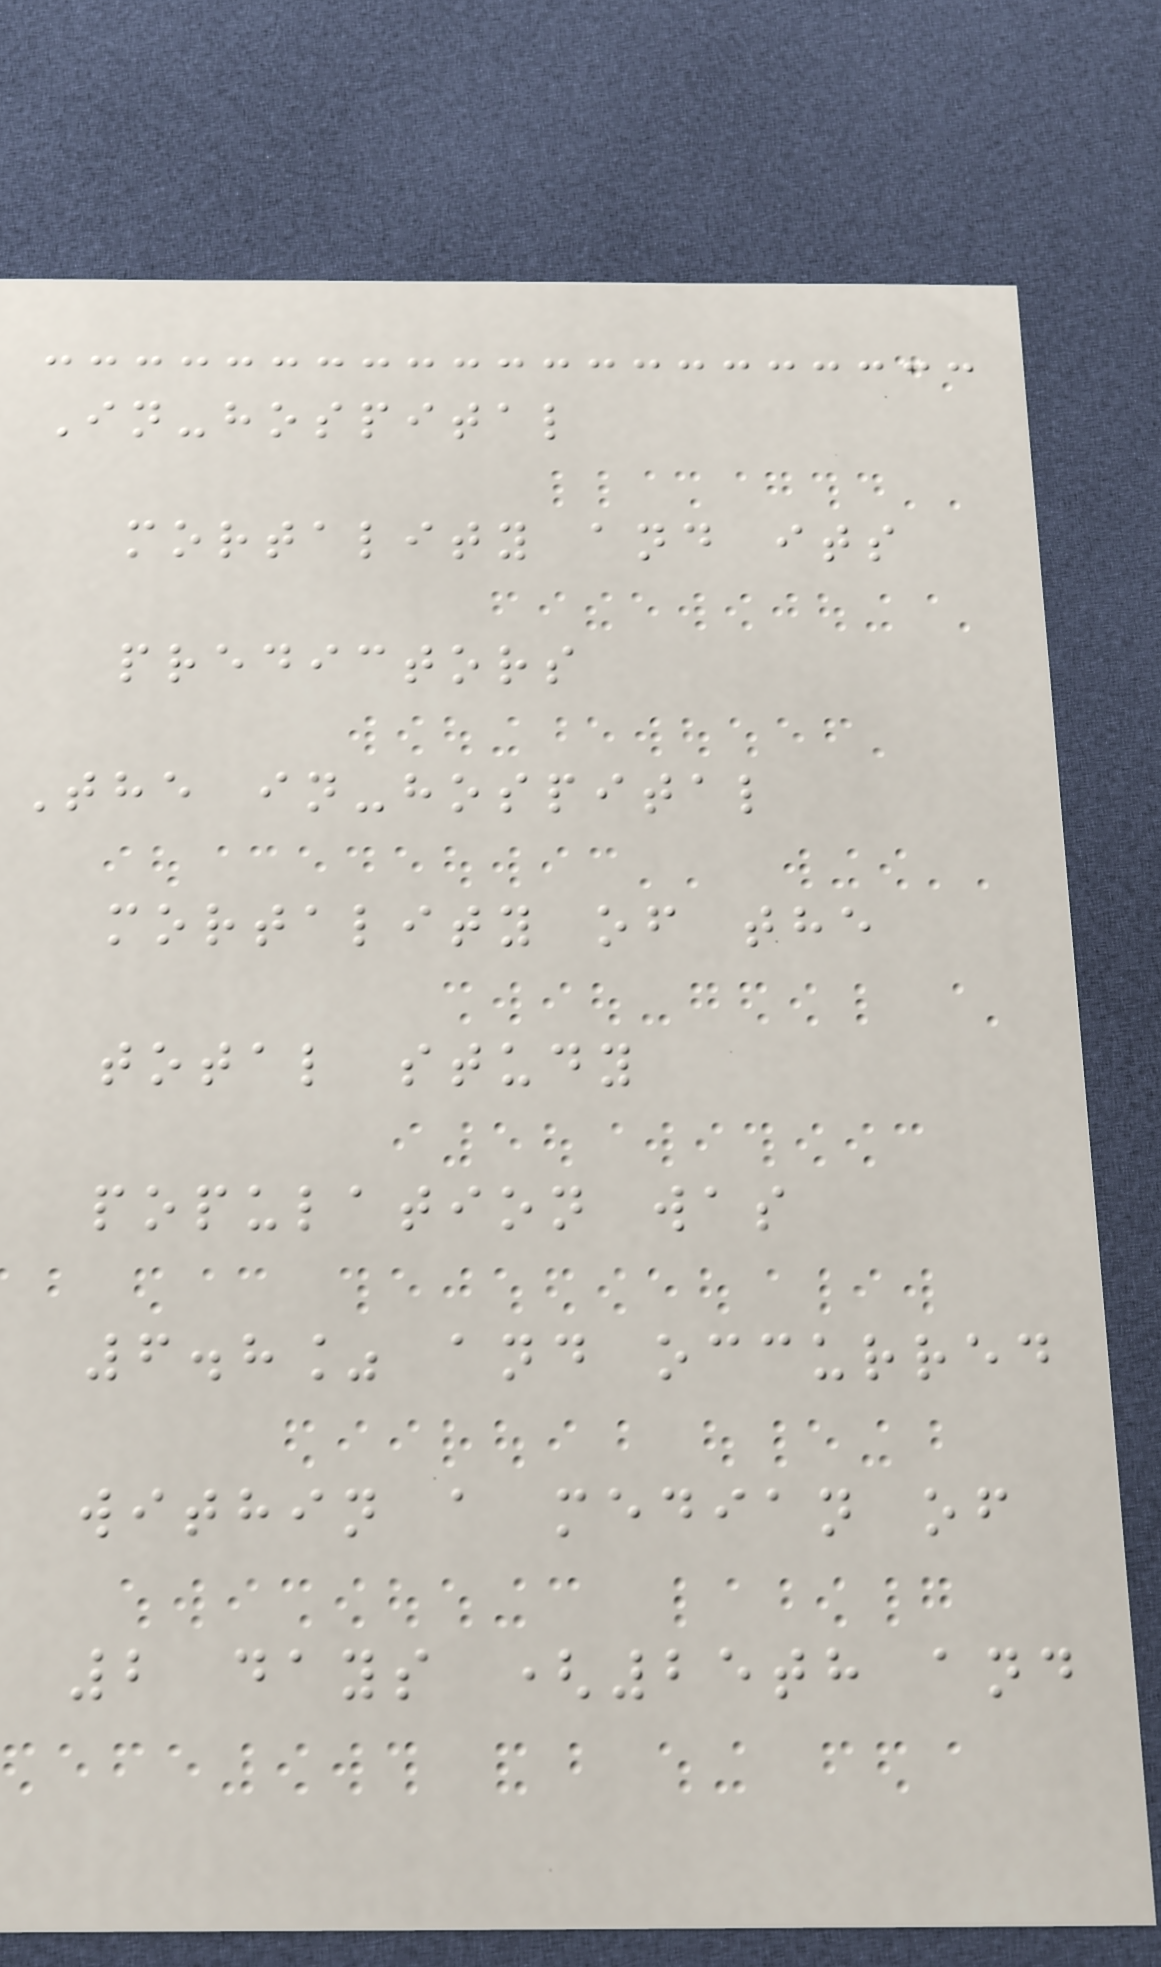In-hospital
mortality and its
predictors
The in-hospital
mortality of the
total study
population was
6.8% and occurred
within a median of
2 days (25th and
